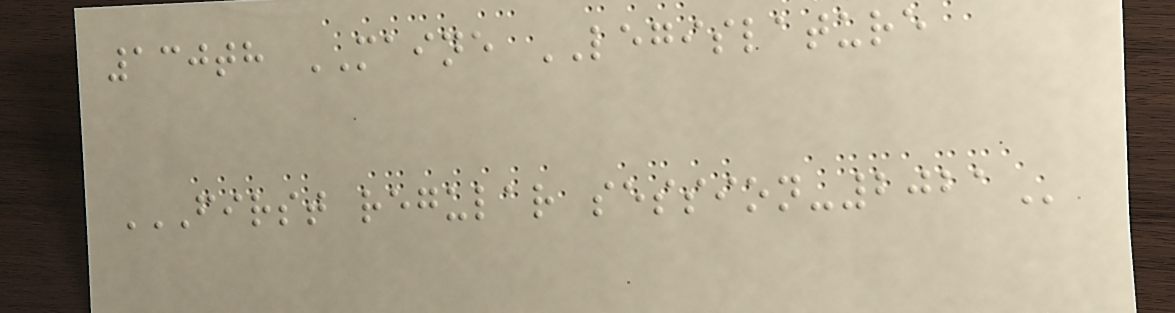130th MAINE LEGISLATURE
FIRST REGULAR SESSION-2021
